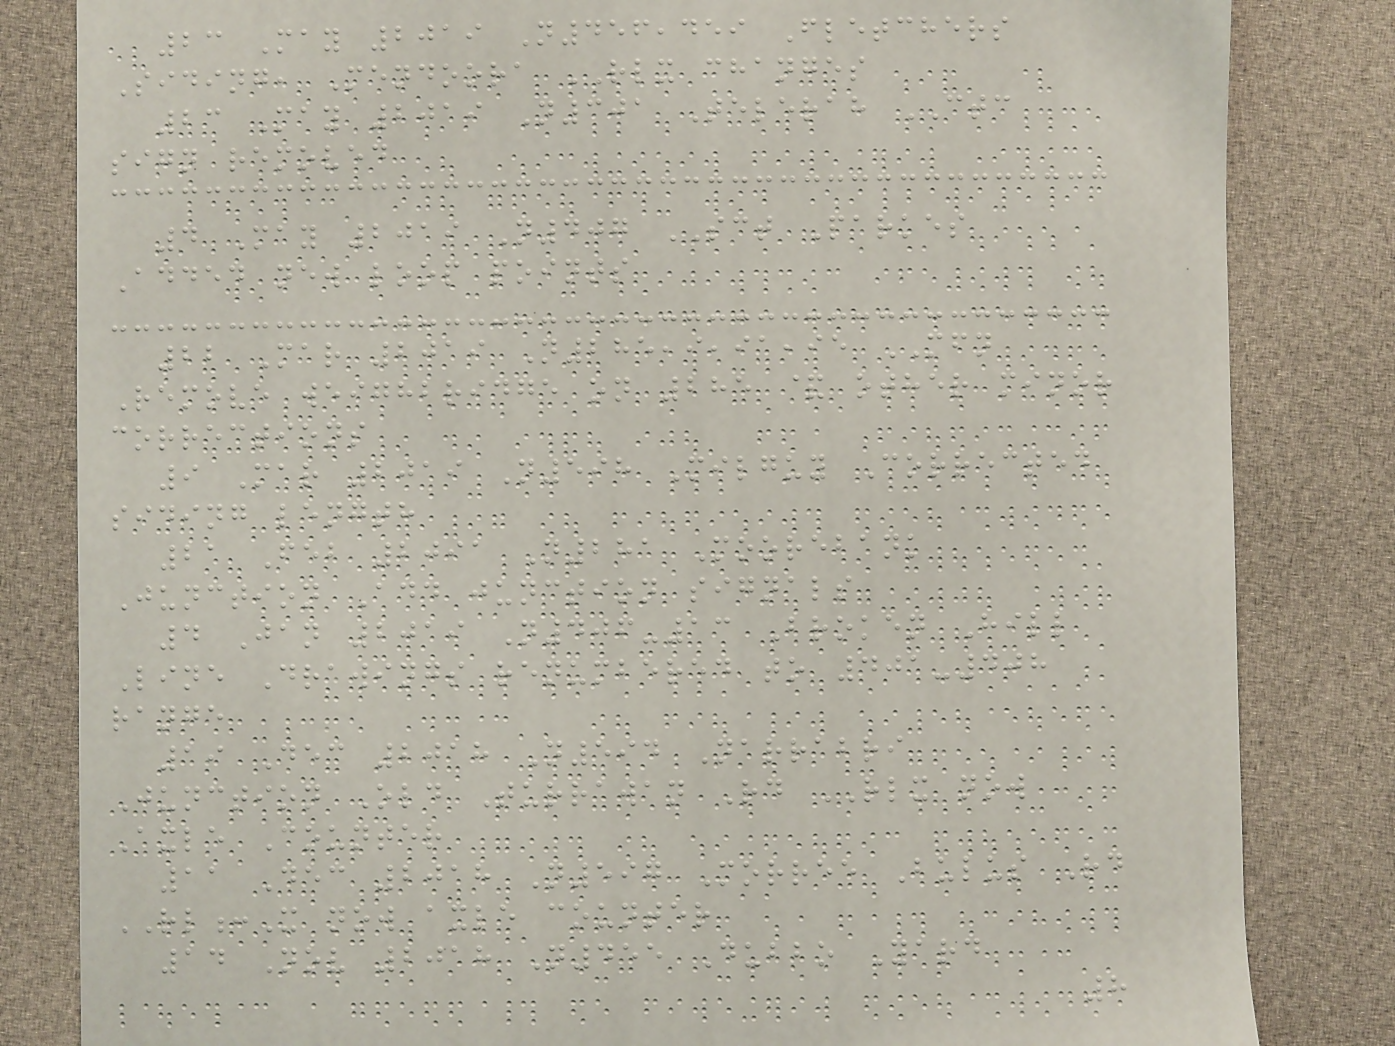23 May 2019 N456,459 Fletchers
Siding, Mendoora RLX changes
23 May 2019 N301 Telerah CTC
sign removed
4 May 2019 N407 SCT Parkes
Added new loop points
22 Mar 2019 N285,9,91,95 MFN
Remove weighbridge on 285 & other minor
corrections
9 Mar 2019 N598 Milguy Corrected
siding length
21 Feb 2091 N281 Moorebank
Junction Add junction signals
4 Jan 2019 N406-13 Broken Hill
Line Drawings renumbered to 401-408
range
19 Dec 2018 N594 Narrabri
Junction Old Turrawan Rd RLX now
Axle Counter
11 Dec 2018 N597 Morree Bulus Rd
RL:X now axle counter
14 Nov 2018 N455 Dubbo Yard
8
